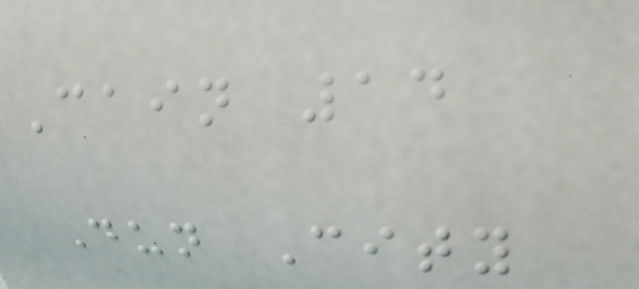Cain 14
Dun City
